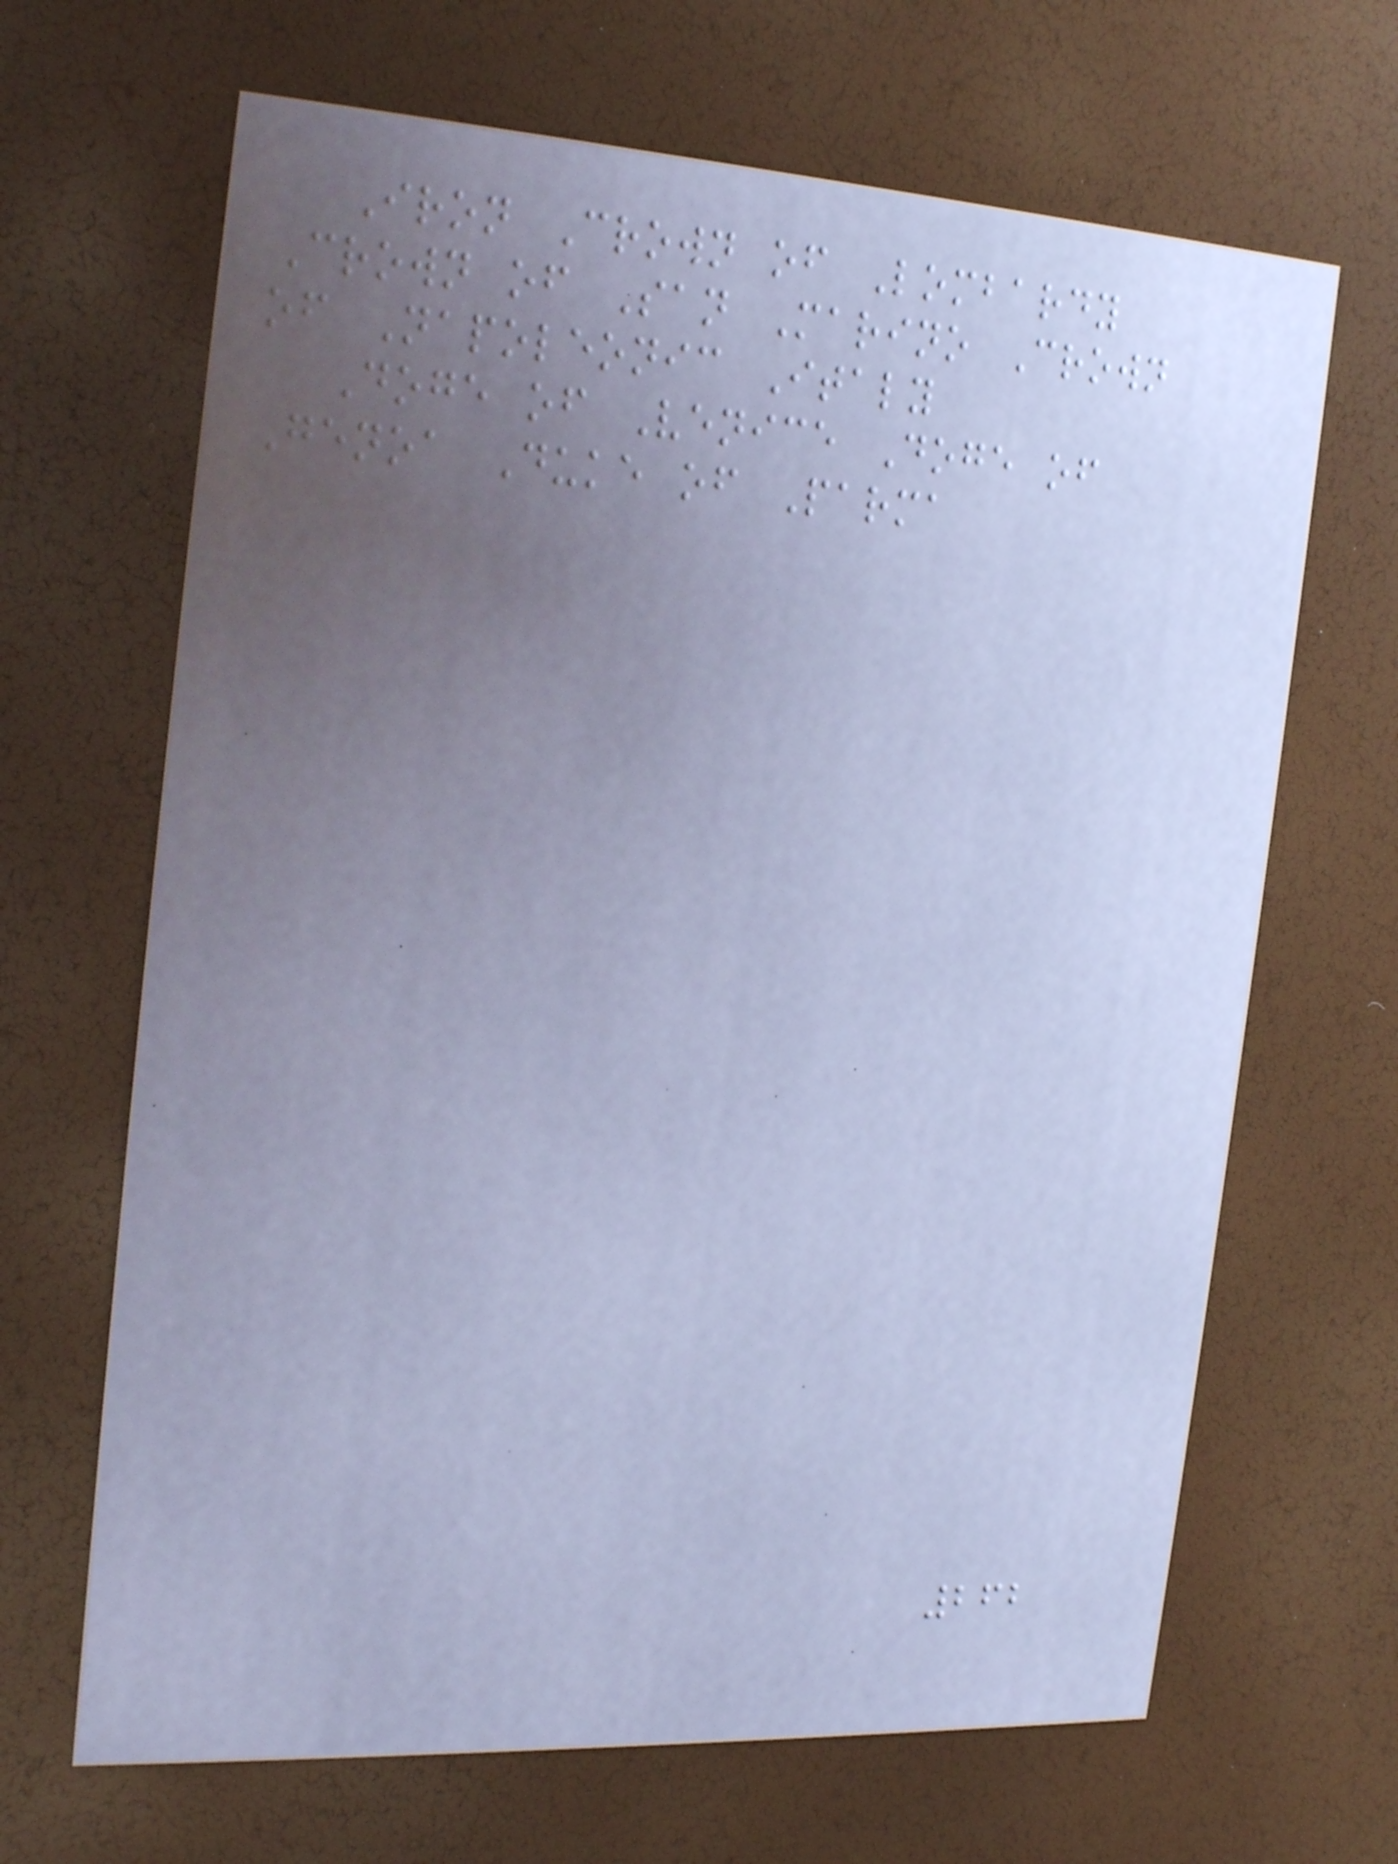Iron Crown of Lombardy
Crown of San Marino Crown
of Napoleonic Italy
Doge of Venice Doge of
Genoa Duke of Parma
262
